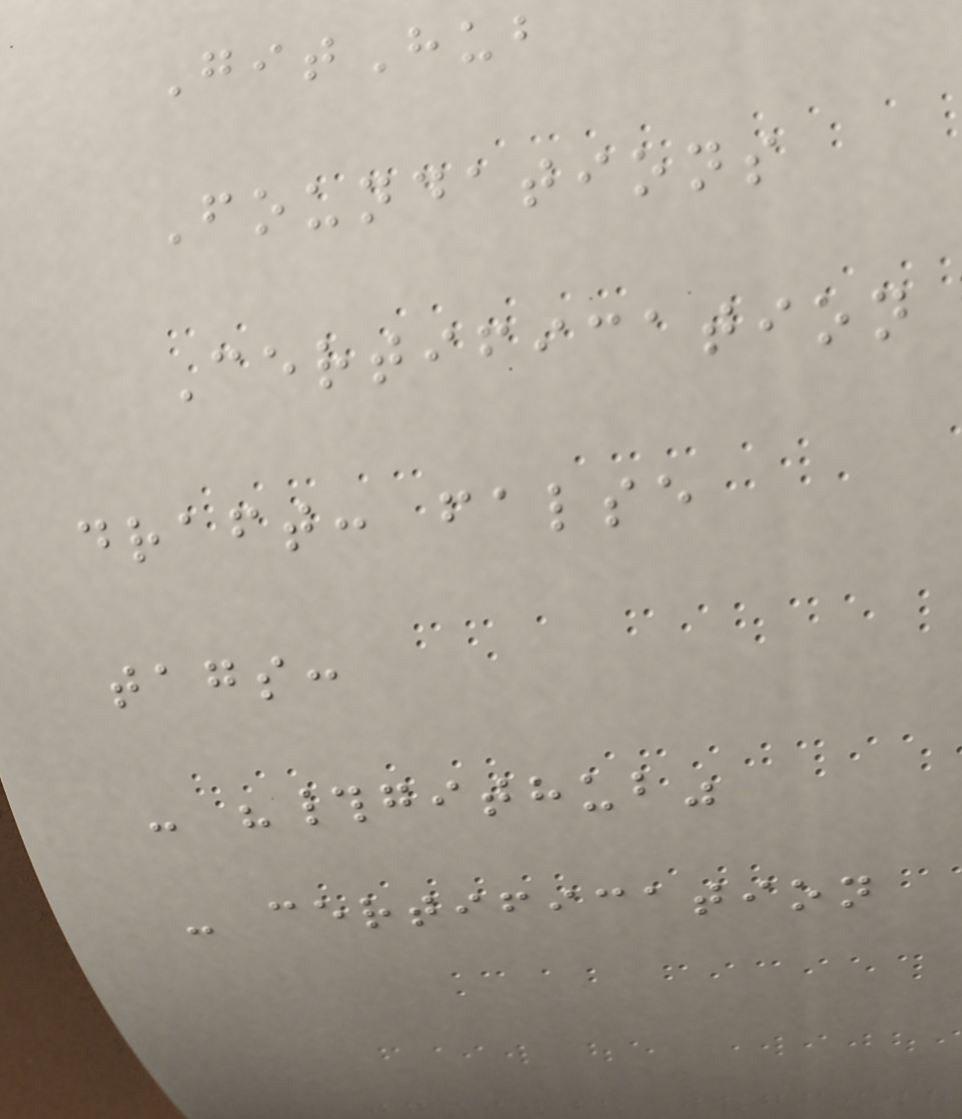GitHub
Foundations
Certification
draft: false
tags:
- "#github"
- certification
